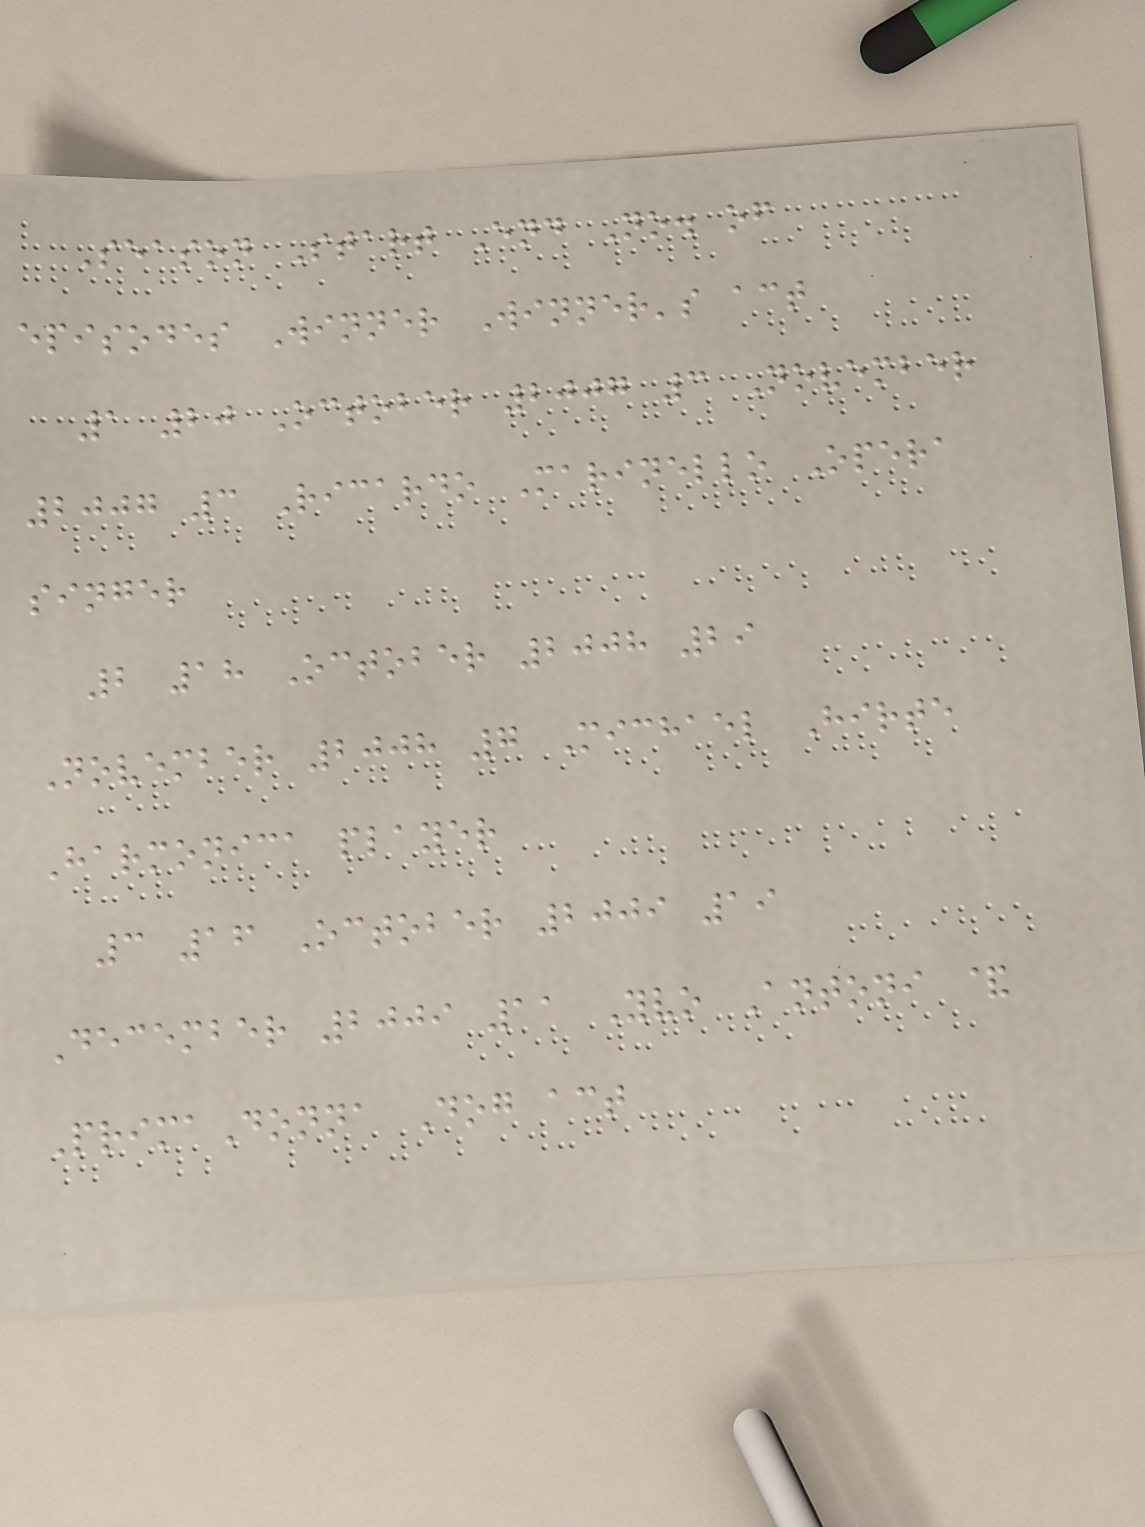Season Start End No. of
episodes Winner Winner's act
1 20 October 2007 3 November
2007 3 Ricardo Marinello Opera
singer
2 18 October 2008 29
November 2008 7 Michael Hirte
Harmonica player
3 16 October 2009 19
December 2009 11 Yvo Antoni &
PrimaDonna Dog act
